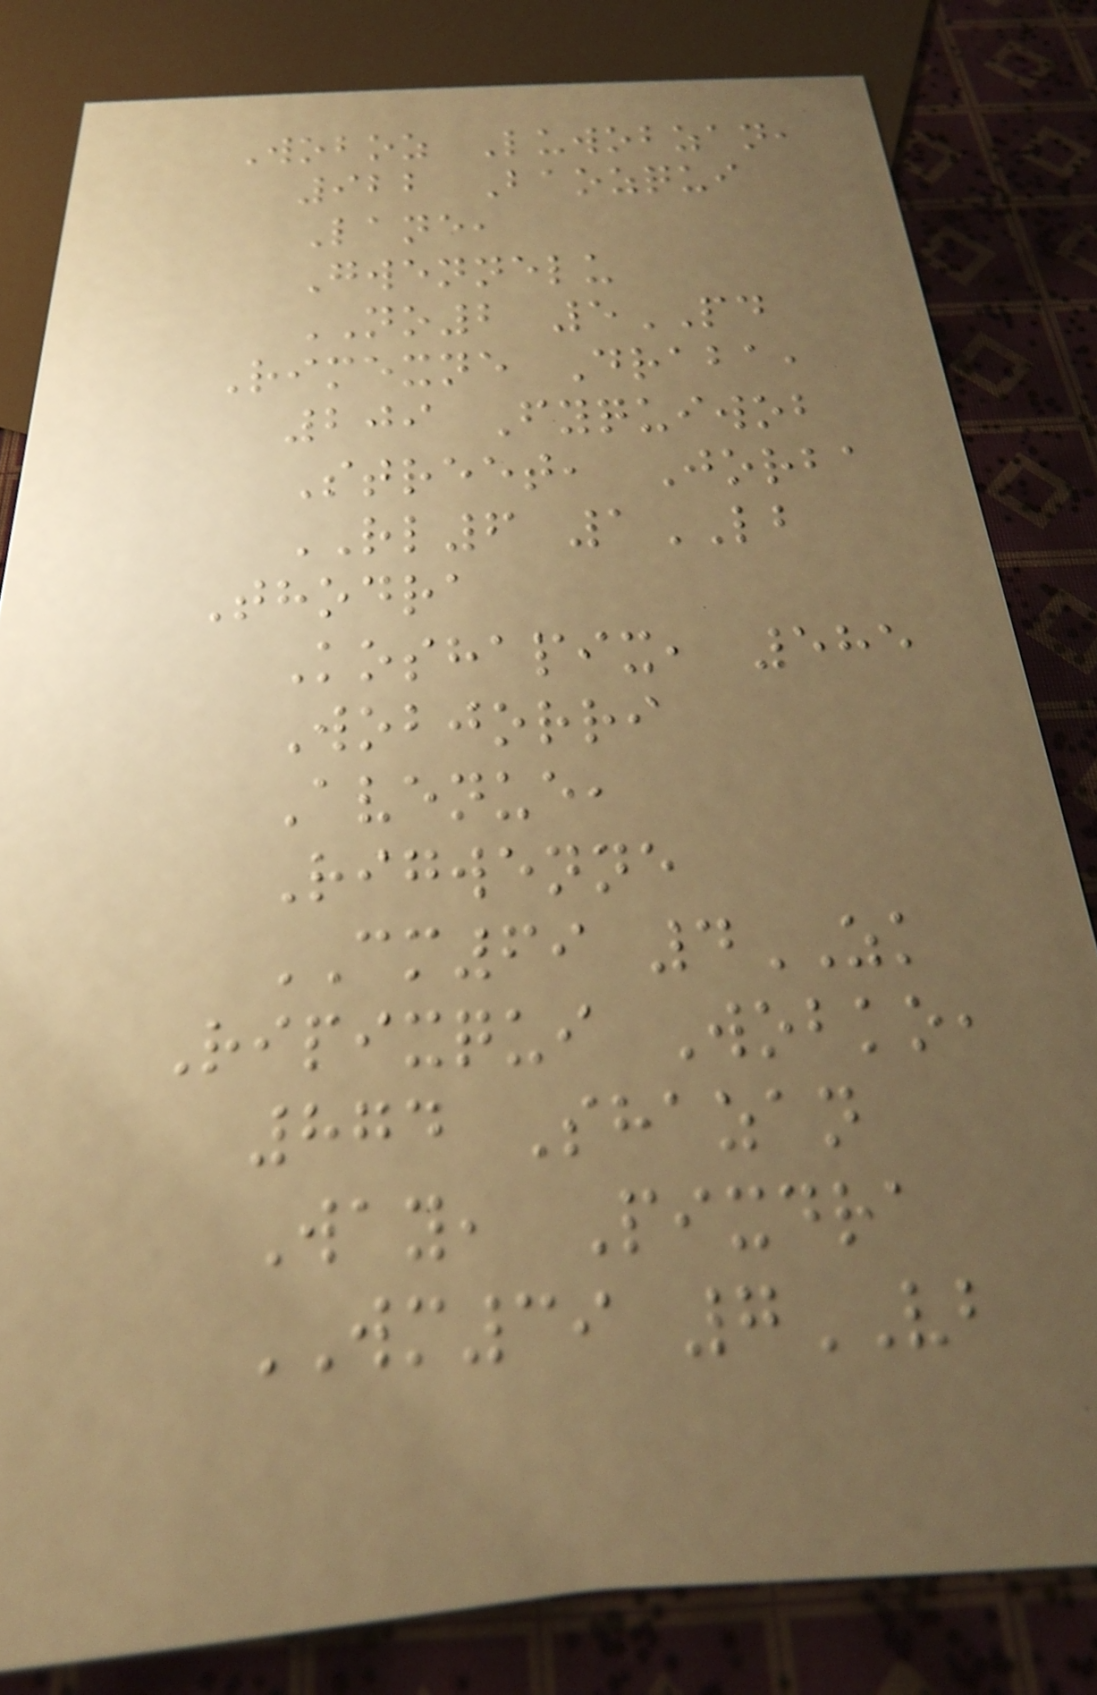Woboz Luwobzan,
922 Baozqui
Lane,
Gwennelu
NO2 5PD
Rimexne Draba,
209 Fyquiwob
Street, Jorba
RL6 1LB
Thodra
Koshapix, 585
Wobjorri
Avenue,
Rigwenne
CM69 4ZK
Ripixqui Wobko,
874 Shazan
Way, Pixdra
WM39 7VB
